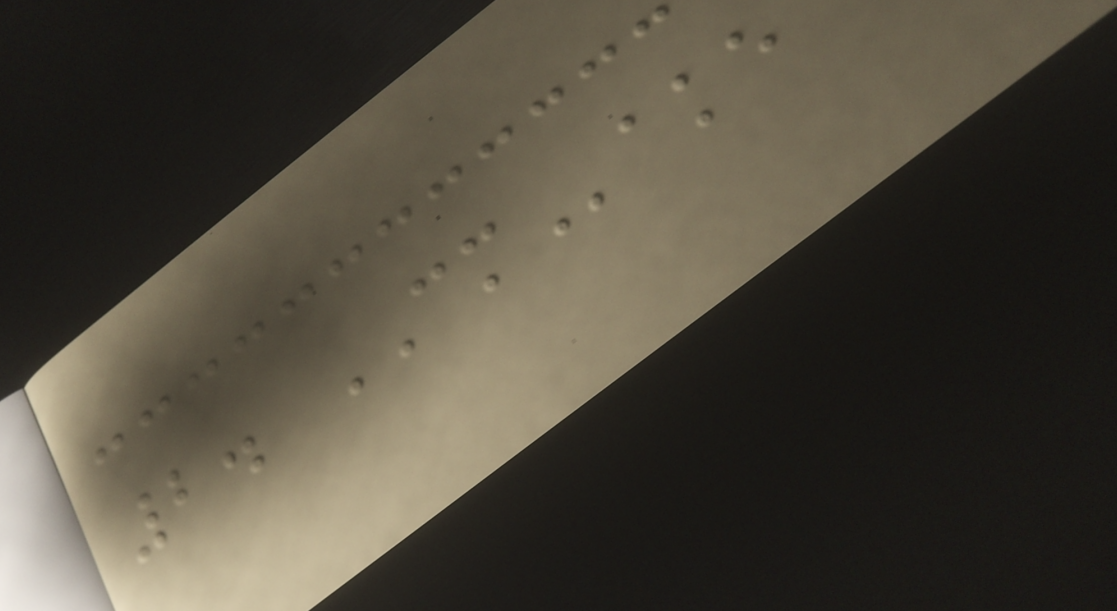2. CMake
